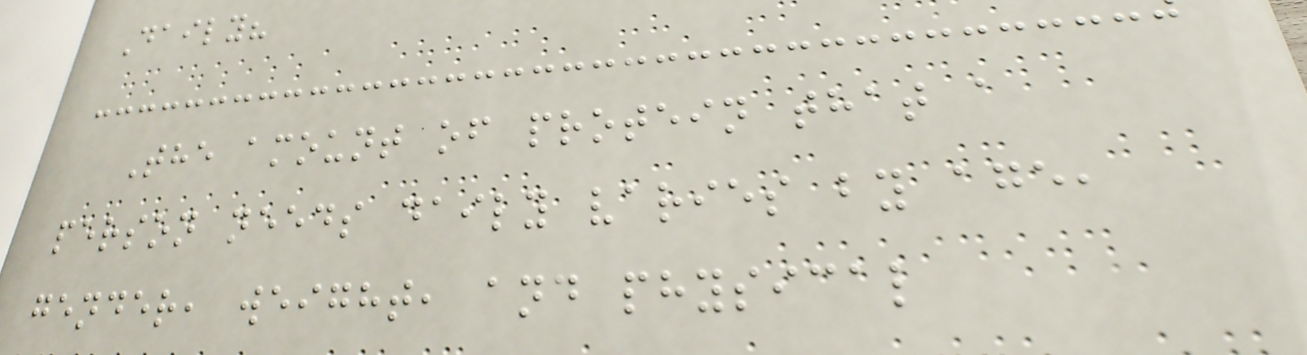Daily?
The amount of protein that a
person needs daily varies by age,
gender, weight, and physical
